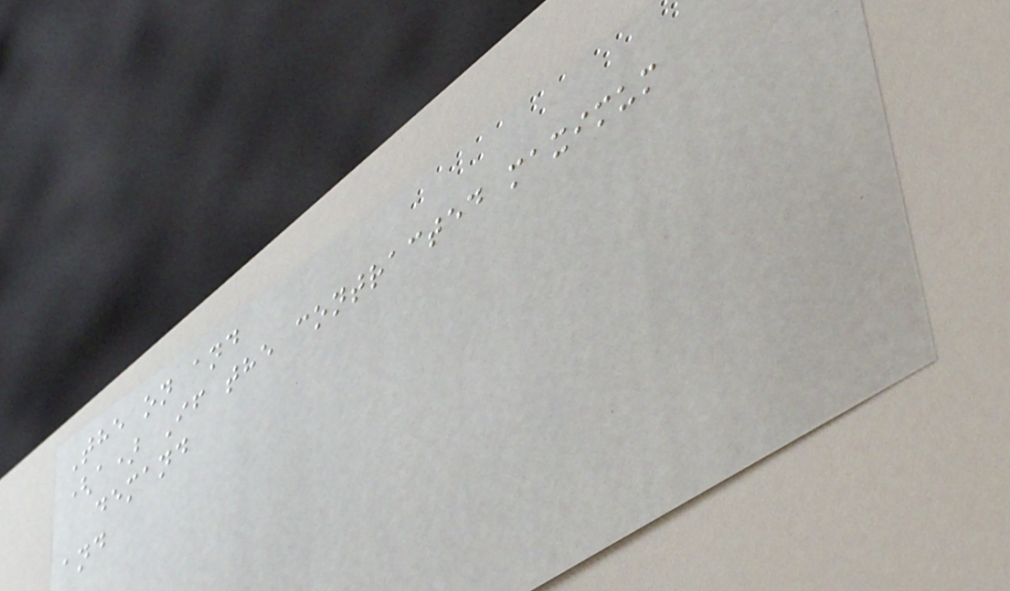The on and
(a) If the contracted maximum
demand
and
